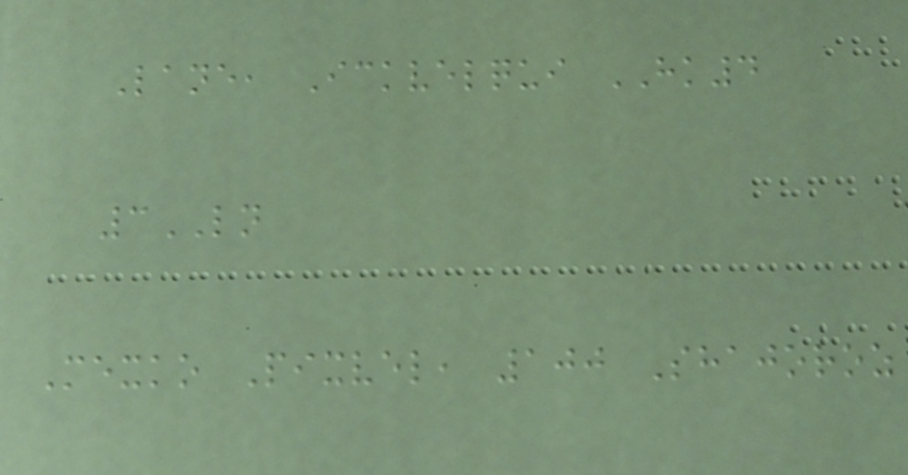Lane, Ickvelqui HK4
3LN
Mexko Pixvel, 100 Shajoroz
